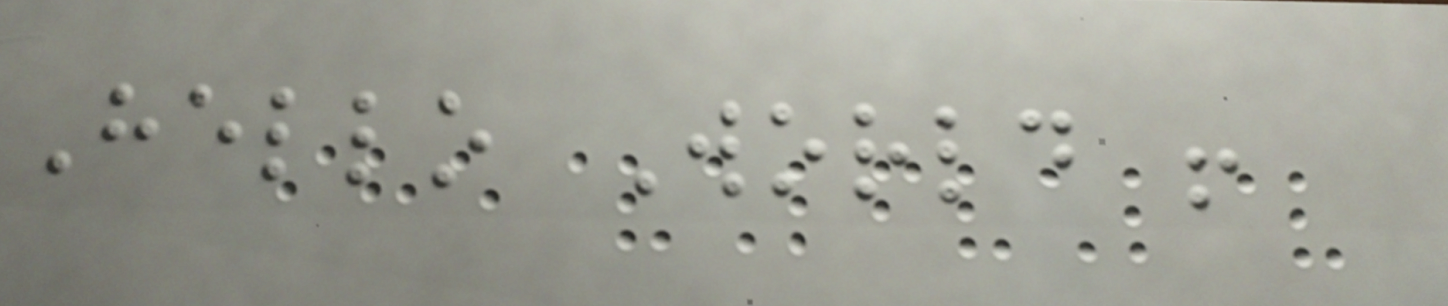Hello World !
